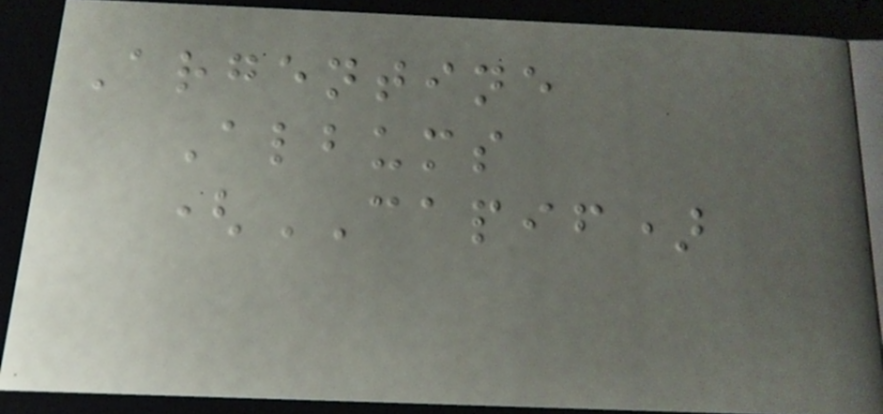Argentine
Albums
(CAPIF)
